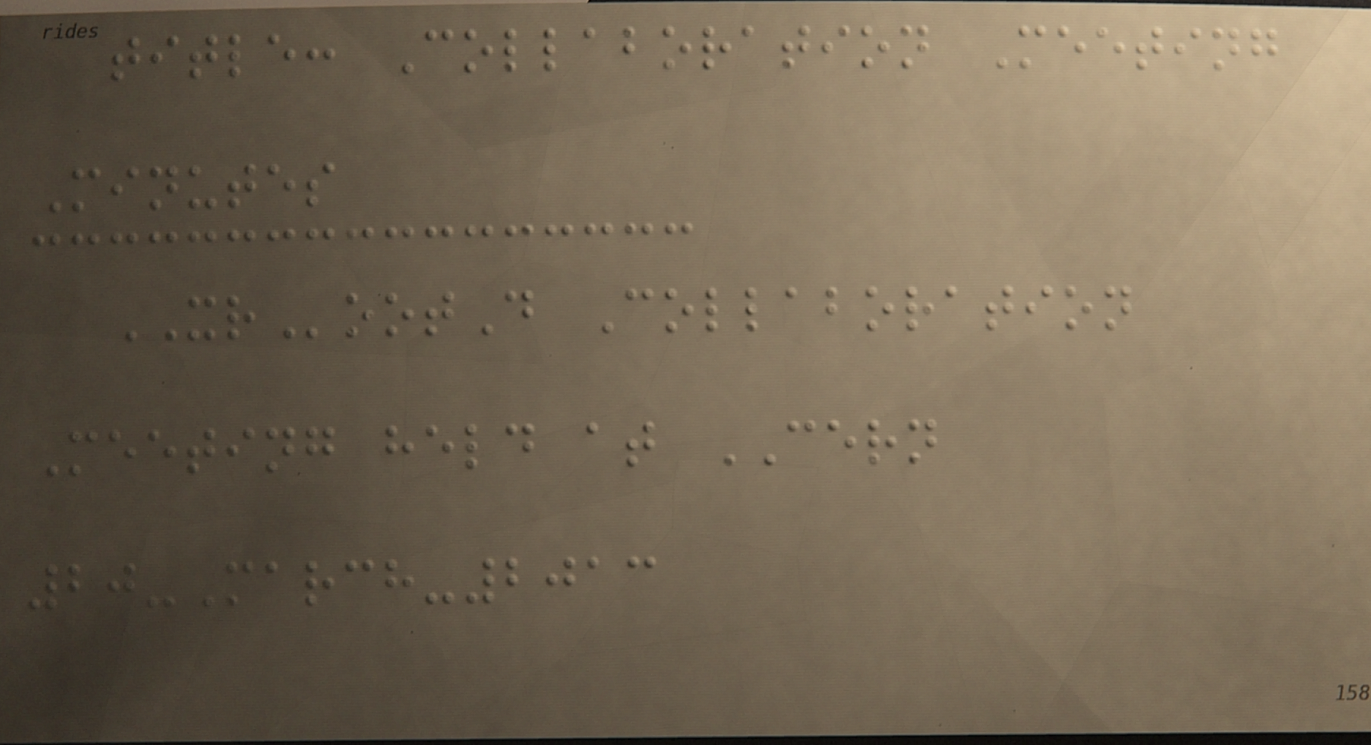title: Collaboration Meeting
Minutes
XRootD Collaboration
Meeting held at CERN
20-March-2013
